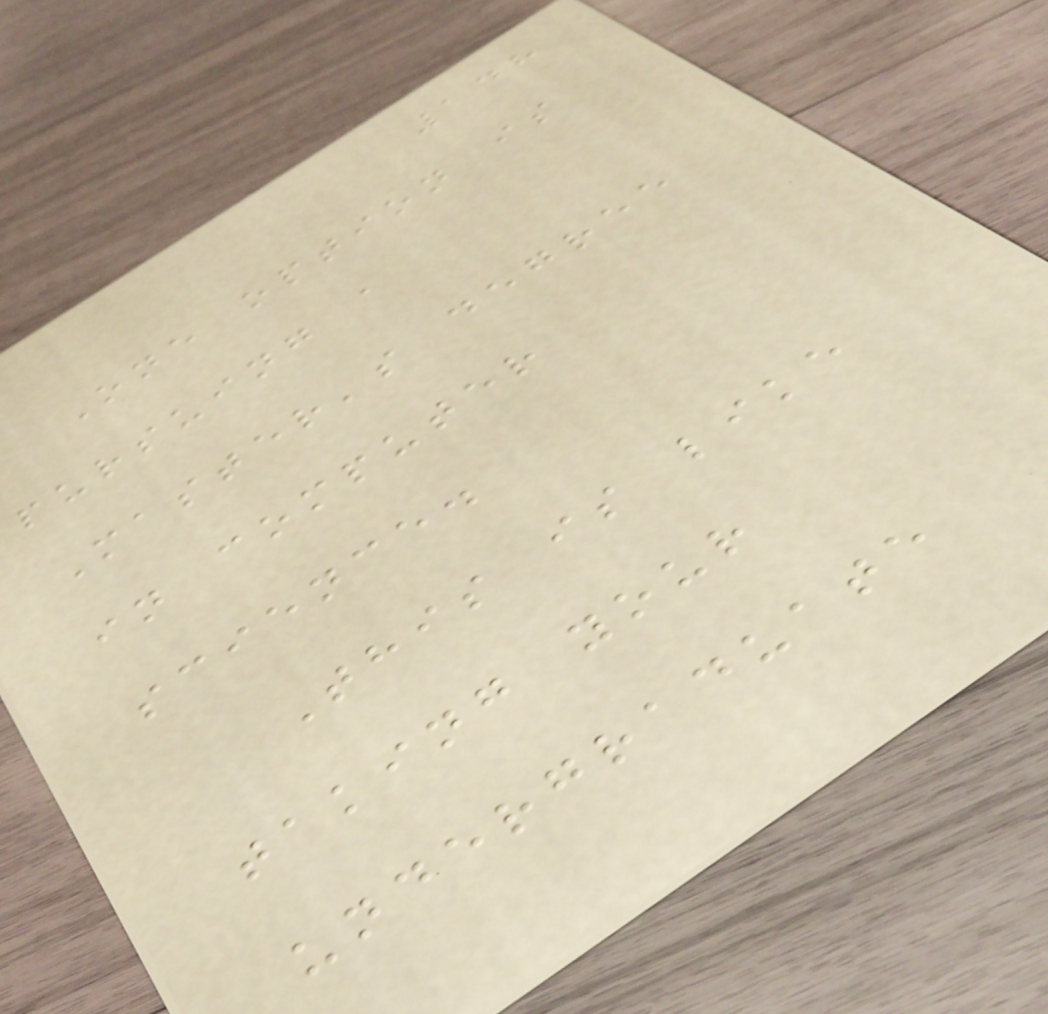148
One option is
pursuing a
Master's degree
in computer
science.
This is like
taking your
undergraduate
